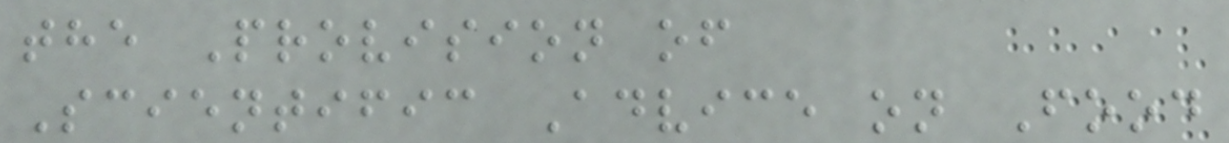the Provision of
Scientific Advice on Food
